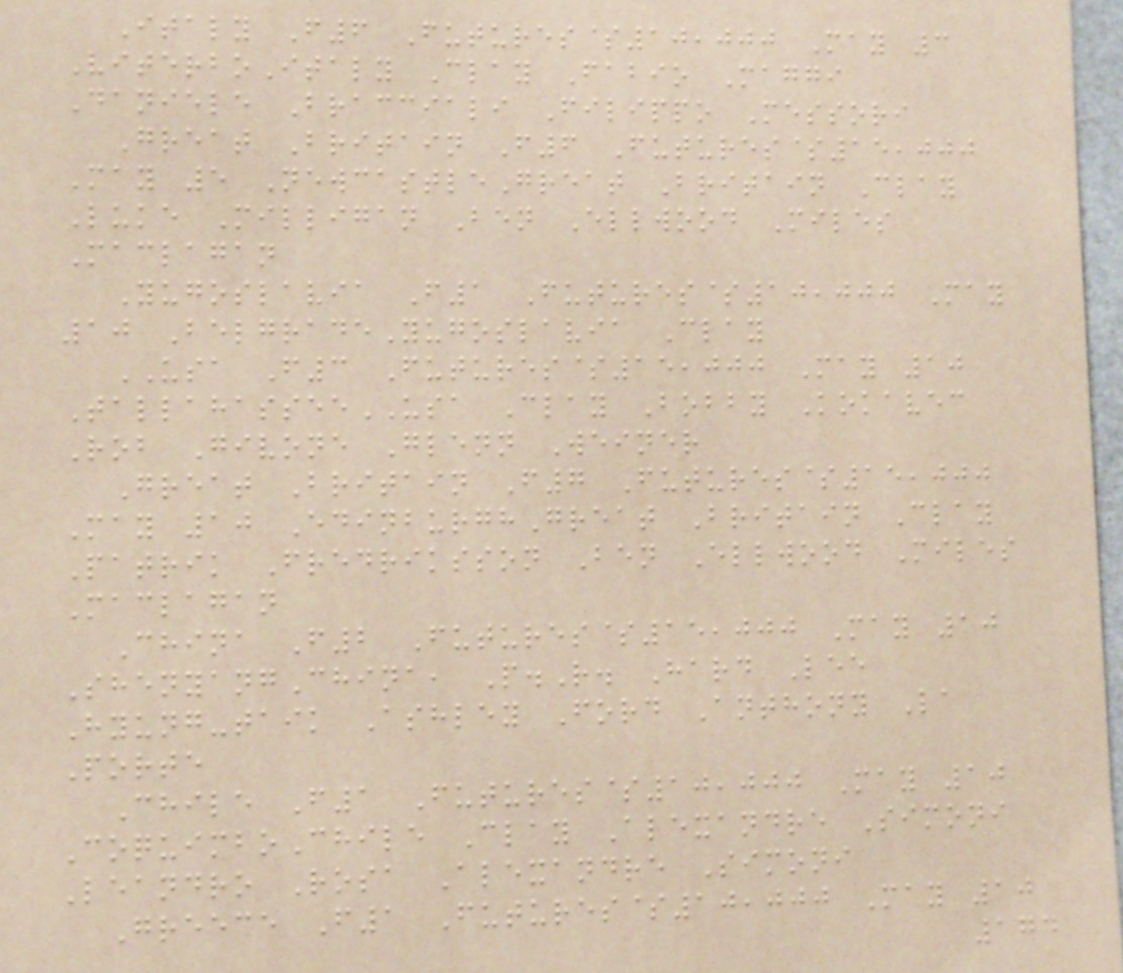Italy F6 Futures$10,000 May 3
ViterboItaly Clay Fabio Maggi
Daniele Bracciali Filippo Messori
Great Britain F6 Futures$15,000
May 5 NewcastleGreat Britain Clay
Luke Milligan Ben Ellwood Miles
Maclagan
Yugoslavia F1 Futures$10,000 May
10 BelgradeYugoslavia Clay
USA F3 Futures$15,000 May 10
TallahasseeUSA Clay Bobby Kokavec
Rob Givone Glenn Weiner
Great Britain F7 Futures$15,000
May 10 EdinburghGreat Britain Clay
Patrik Fredriksson Ben Ellwood Miles
Maclagan
China F2 Futures$15,000 May 10
ShenyangChina, P.R. Hard Lee
Hyung-taik Ashley Ford Anthony La
Porte
Chile F1 Futures$10,000 May 10
CoquimboChile Clay Alexandre Simoni
Leandro Rosa Alexandre Simoni
Greece F1 Futures$10,000 May 10
174
